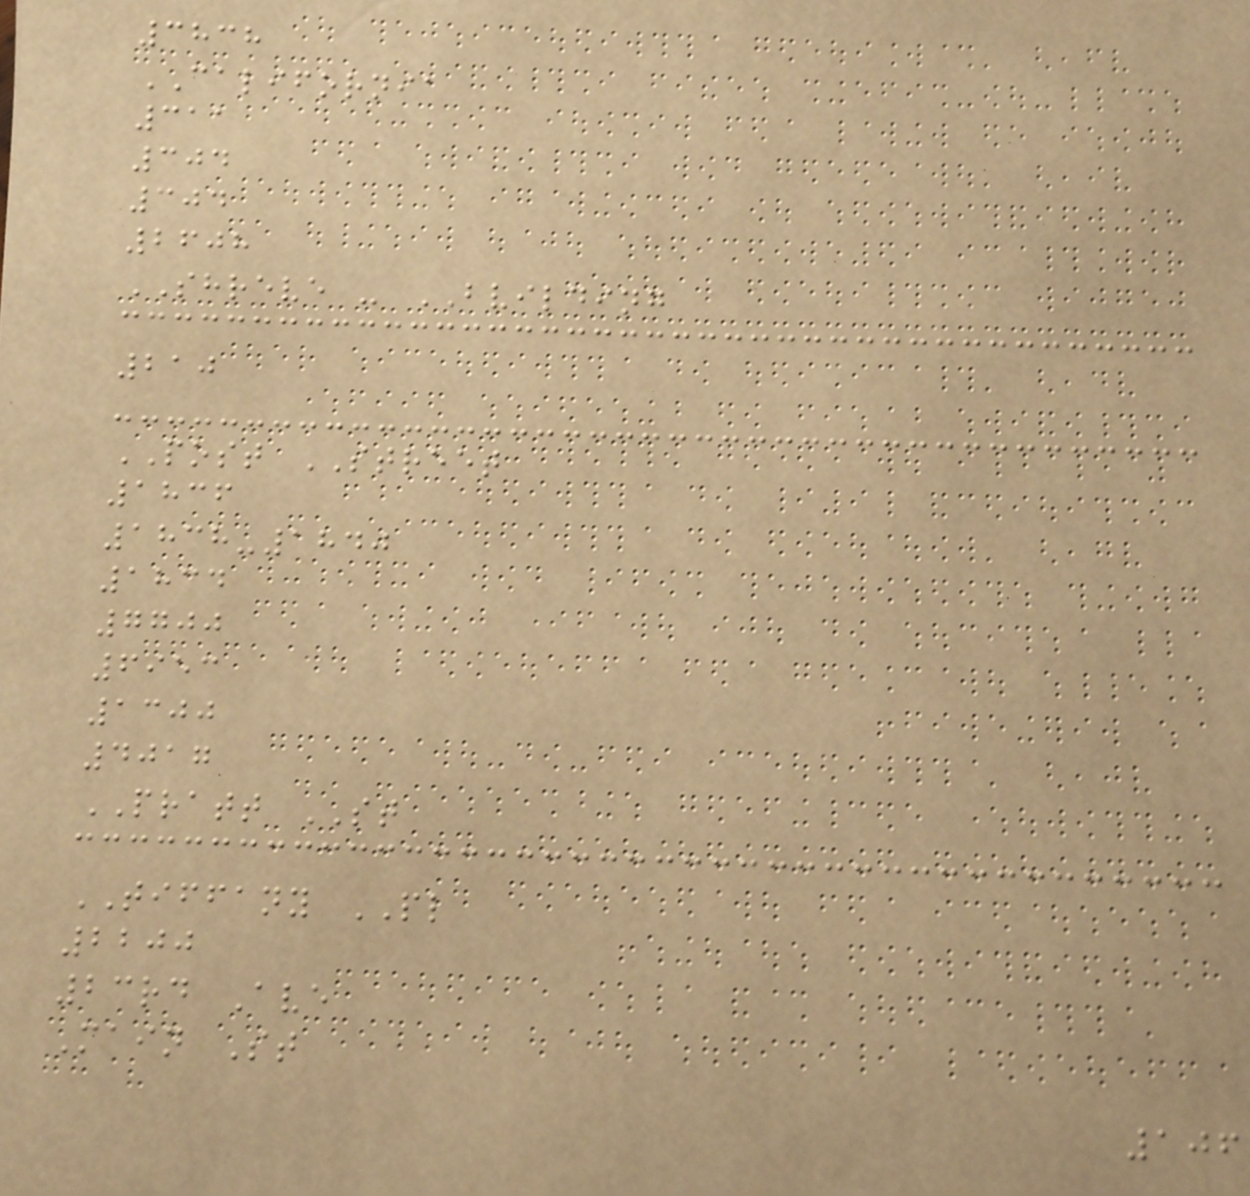3838
CALIFORNIA
311
304
304
2608
SHREVE - BVILDING
210
POST STREET
1836
1838-1840
1834
7700
6953
1300
4017
PRATT ST
TIFFANY PL
2200
23rd Ave
Main St
106
